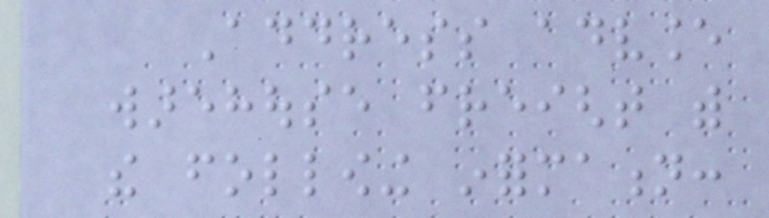Address advance
warehouse freight with
the following information:
